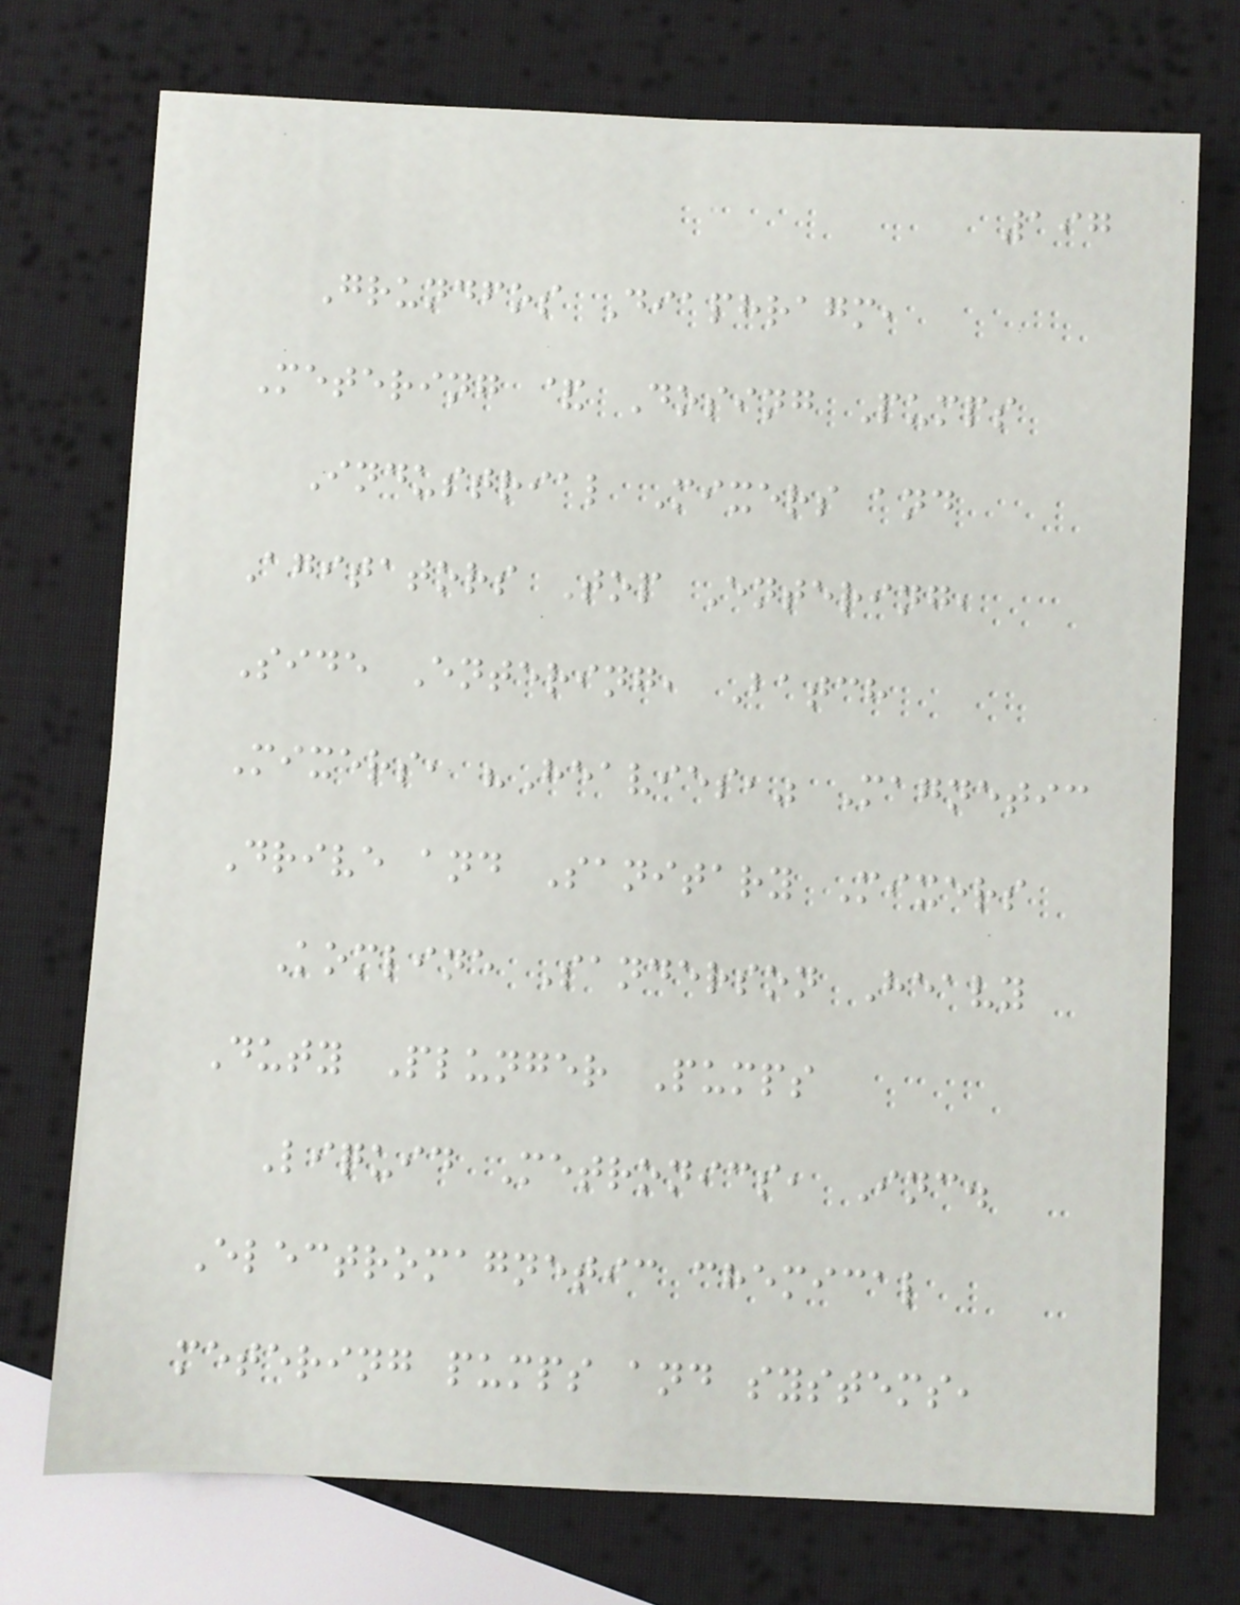197
Grundfos Diaphragm,
Metering & Dosing Pumps
Industrial Mixers and
Agitators Top Entering,
Side Entering, Batch
Mixers, "Heavies," Magnetic
Drive and Sanitary Mixers
Komline Sanderson Heavy
Duty Plunger Pumps
Liquid Metronics, Inc.
Electromagnetic chemical
metering pumps and systems,
